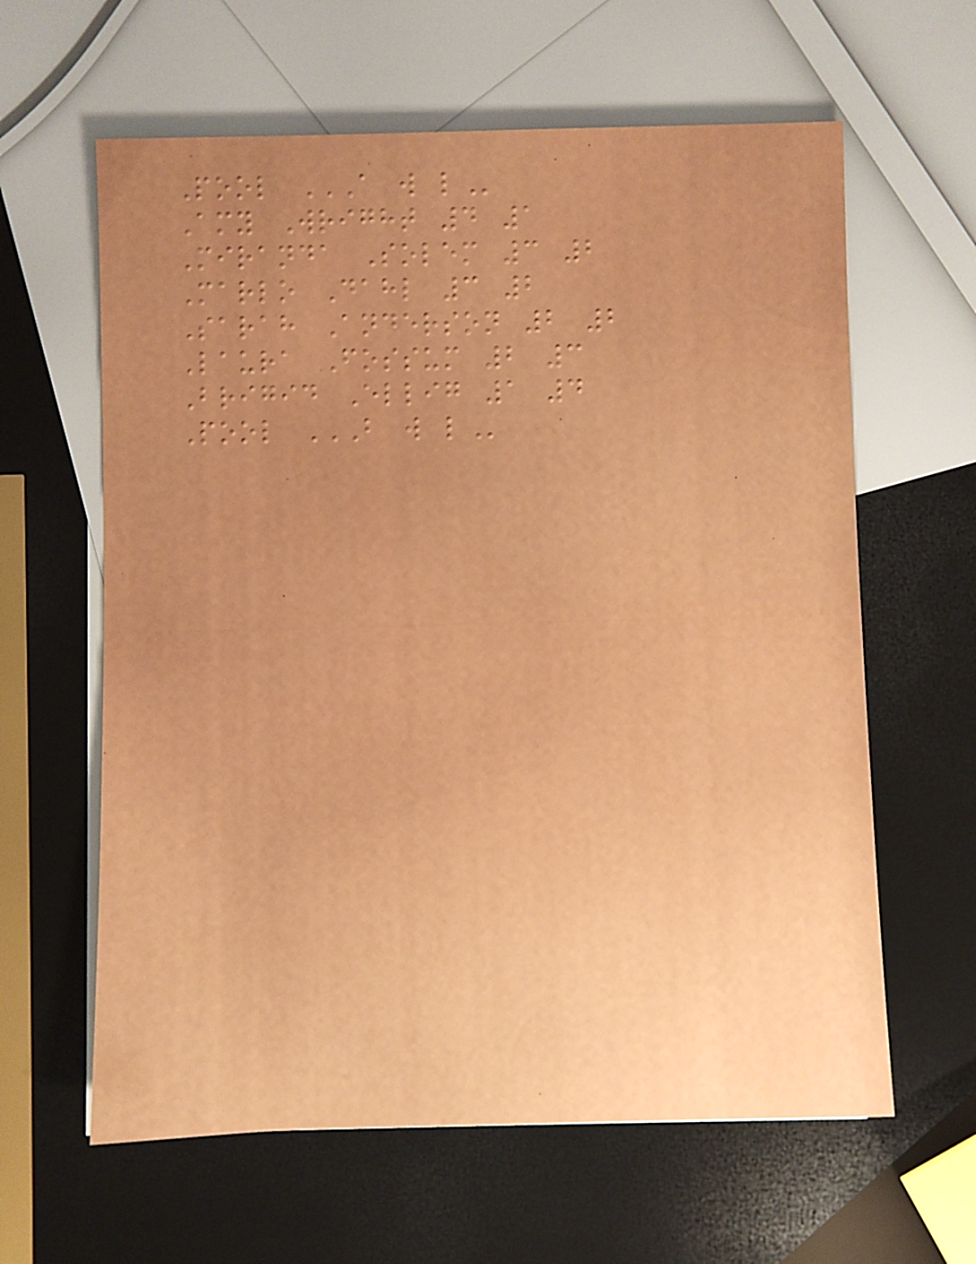Pool A W L
Amy Wright 4 1
Miranda Solem 3 2
Marlo Dahl 3 2
Sarah Anderson 2 2
Laura Fossum 2 3
Brigid Ellig 1 4
Pool B W L
